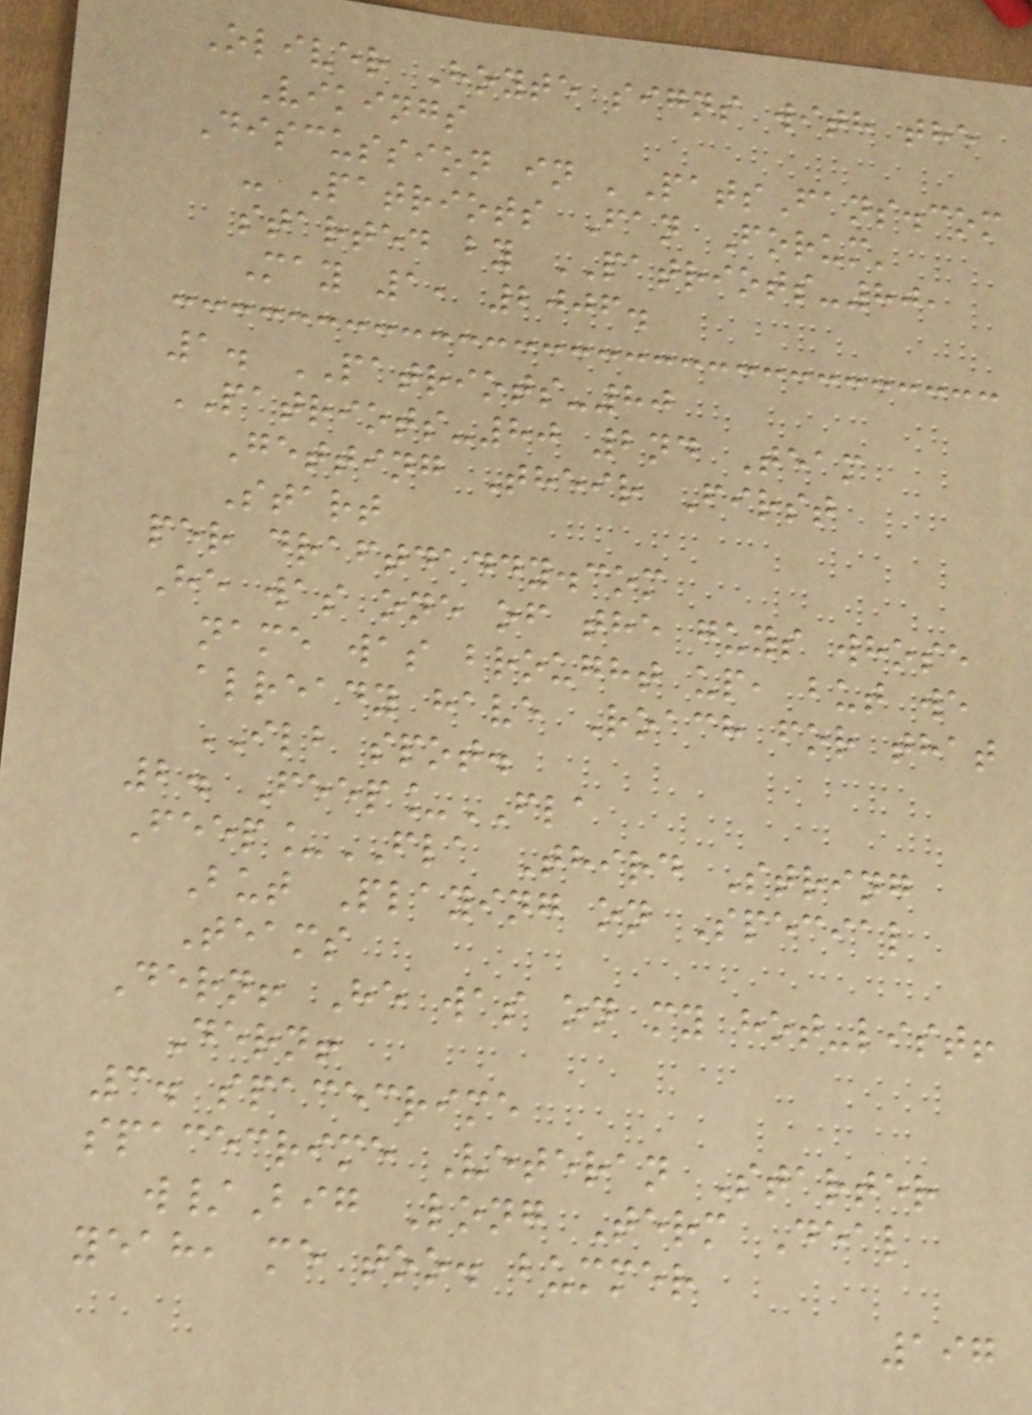Oliver Hoyte signs with the
Vikings
Discussion in 'PatsFans.com
- Patriots Fan Forum'
started by PATRIOTS-80,
May 1, 2006.
1. PATRIOTS-80
PATRIOTS-80 2nd Team
Getting Their First
Start
per draftdaddy.com
He was one of the guys whose
name was brought up, but we
already have Roach for that
ILB spot.
2. Feep_FLA
Feep_FLA Third String
But Playing on Special
Teams
Dern! He was on my hot-list!
Dern!
3. spacecrime
spacecrime Veteran Starter
w/Big Long Term Deal
yeah, me too. bummer
197
